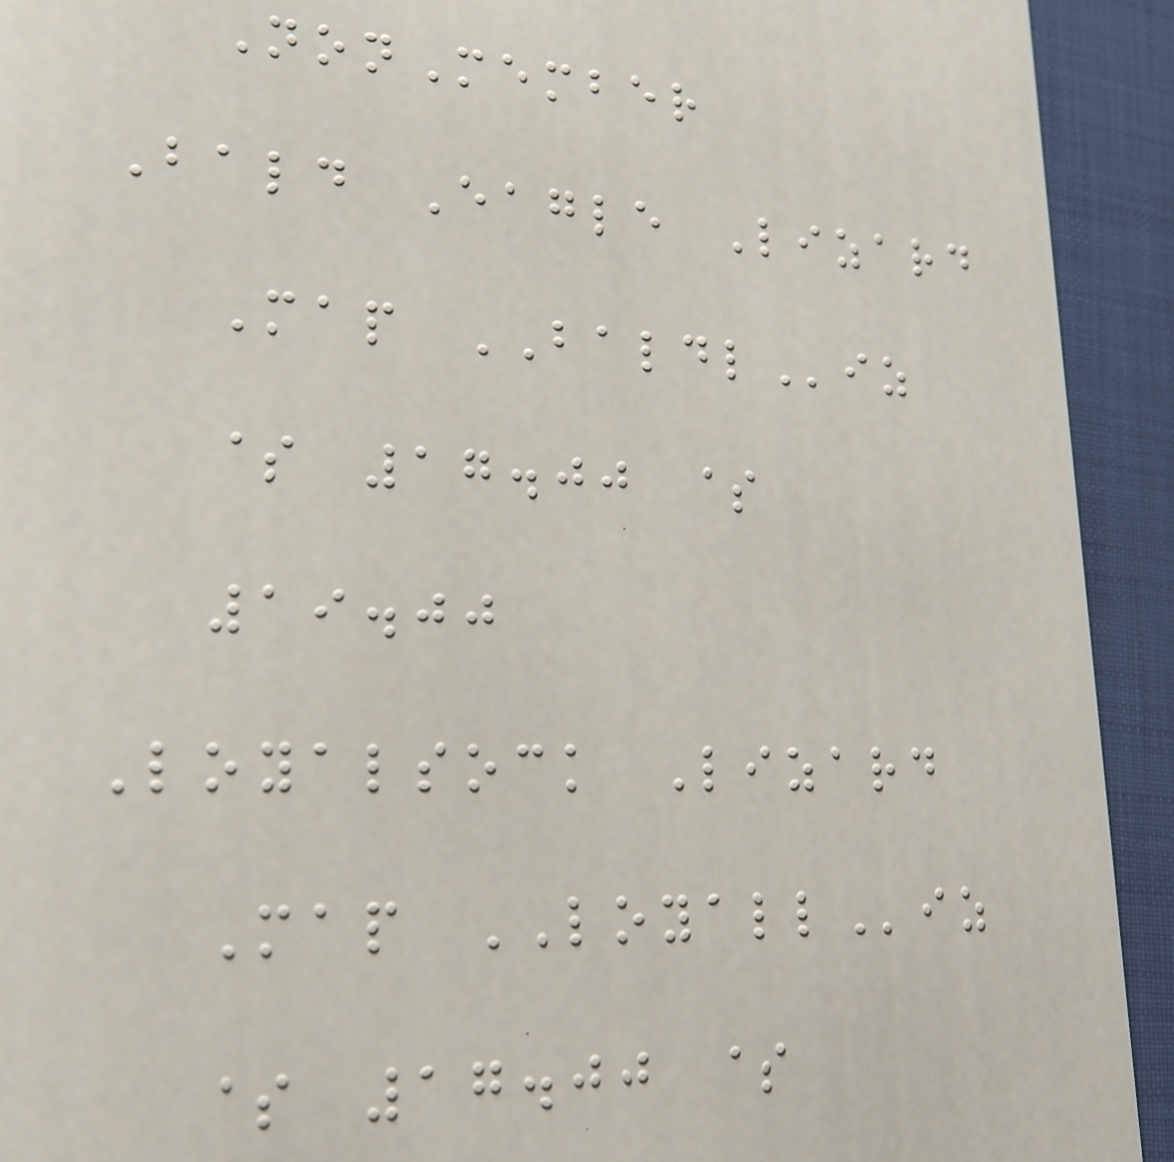NonMember
Bald Eagle Lizard
Map BALDLiz
$ 17.00 $
19.00
Loyalsock Lizard
Map LOYALLiz
$ 17.00 $
